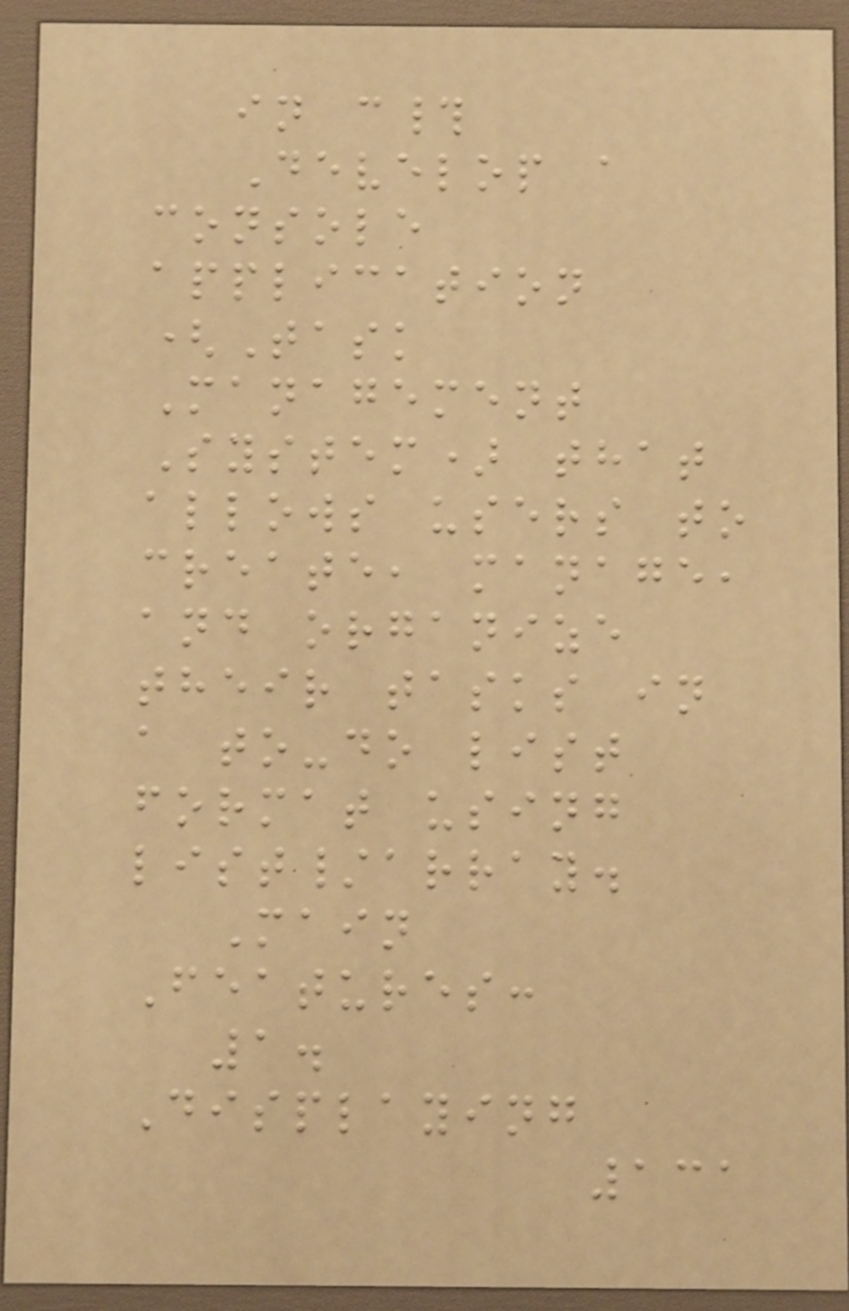in c#
Develop a
console
application
(Task
Management
System) that
allows users to
create, manage,
and organize
their tasks in
a to-do list
format using
list/array.
Main
Features:
1.
Displaying
131
